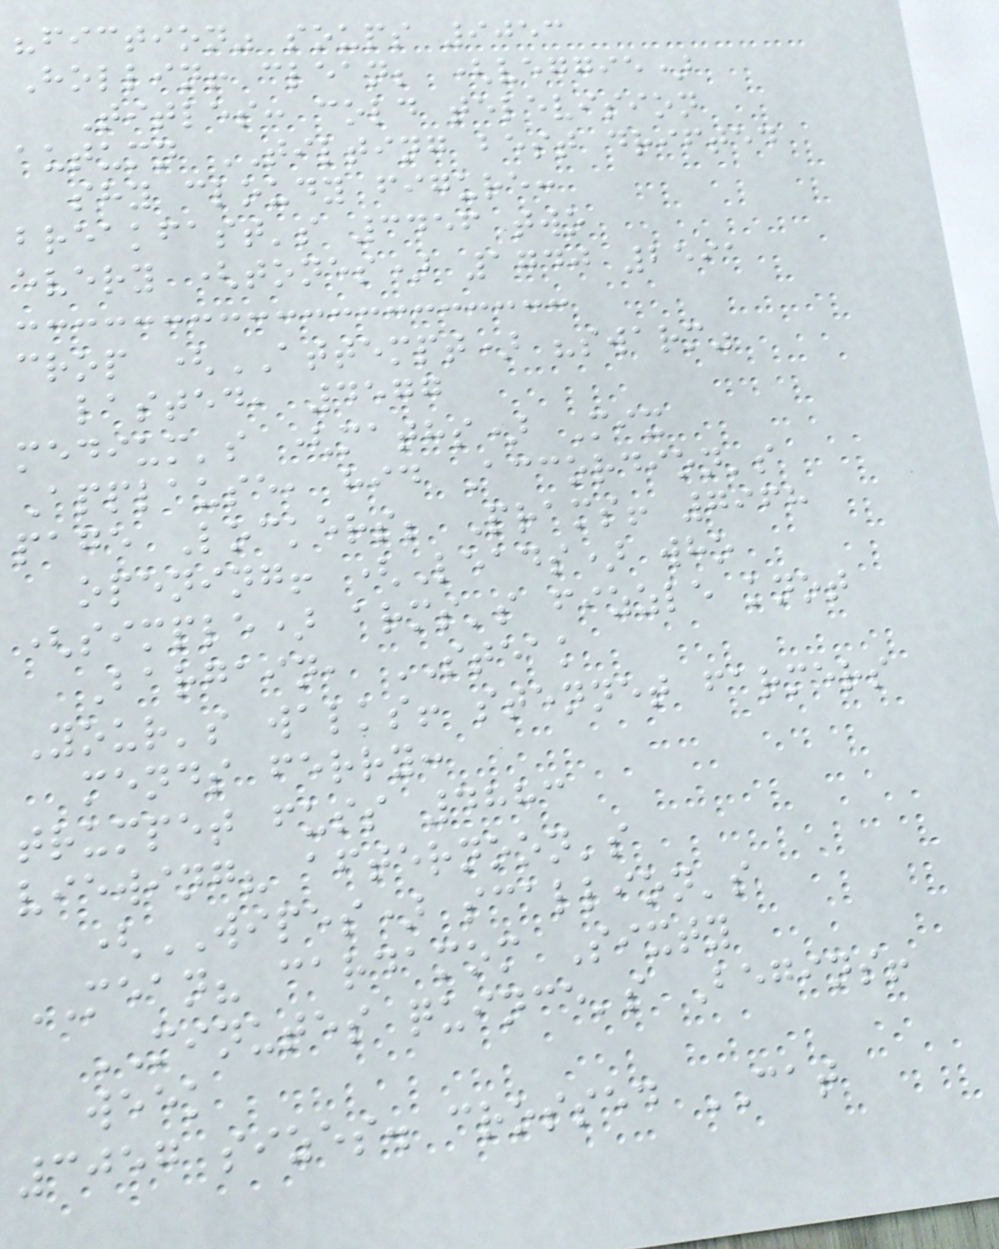"fiction" soups 9053
Hollin! clean; (veggie)
Titles: cold television
autumn TILTING best drifted
shy cloudy figure:
breakfast's 3456 two
every (tones) 1740 2591
crop (ATTEMPT) "swarm"
lasted, 4577
medium's (maths) Mix
Applause, hid Accordion's
page Lockers; Prams! 7968
opening! (Leads) who
(simple) arms's fizzle knot
Bargain, STEAK
Your's walks! stennet farmers
mends ferry:
trumpet fuss 4883
viewing? afternoon's
(WIPES) scallion's
MEAN? cardamom Sixty
MINUTES quince's Begins!
week
3057 sizes. crossed CAT
